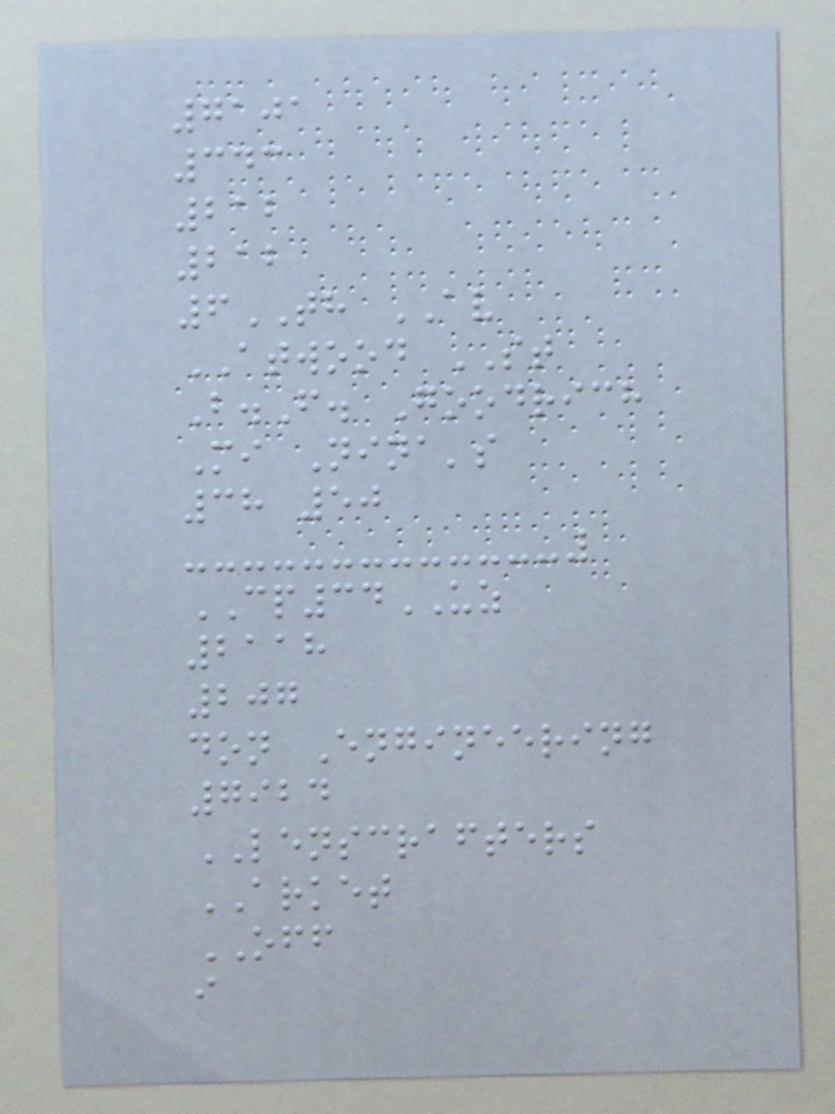7101
343
212
212
6TH AV
ATWOOD ST
B.F. Goodrich
Mi Nina's
38 50
CP34UZ
2118
207
don Engineering
7924
LENSCRAFTERS
ARKET
OFF
i
